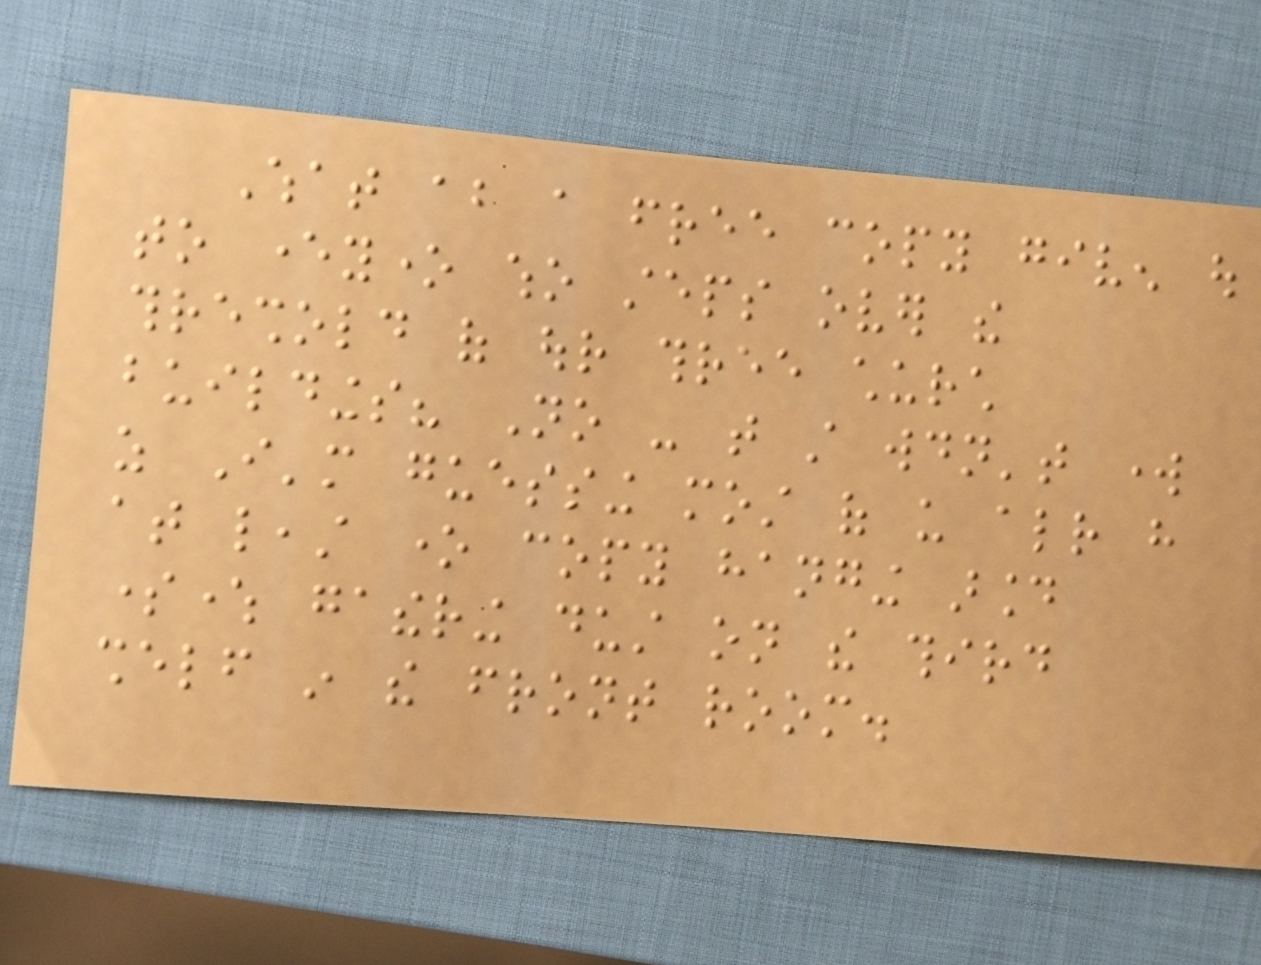What about a free copy given out
to everyone who steps over the
threshold of our three church
buildings? No - that still wouldn't work
as I'm guessing most of us already have
at least one copy hanging around
somewhere gathering dust on the third
shelf in the front room.
